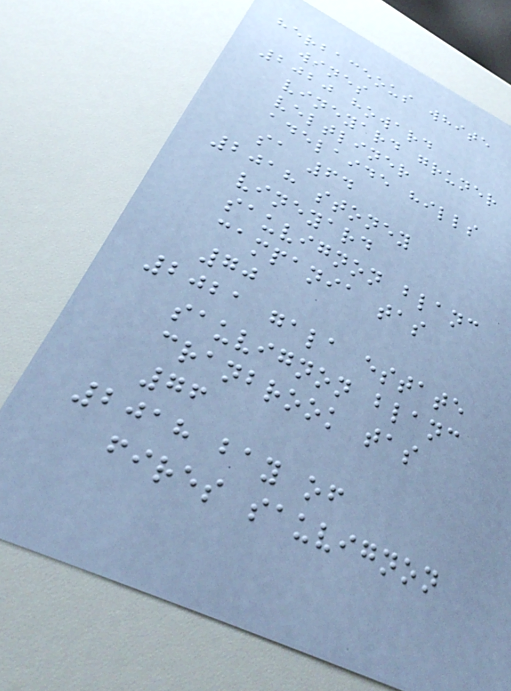herbaceous white
wines
2020 howard
vineyard gruner
veltliner
adelaide hills
sa 64
2018 stoney
vineyard
sauvignon blanc
campania tas
70
2021 gala estate
sauvignon blanc
cranbrook tas
76
2018 bay of
fires sauvignon
